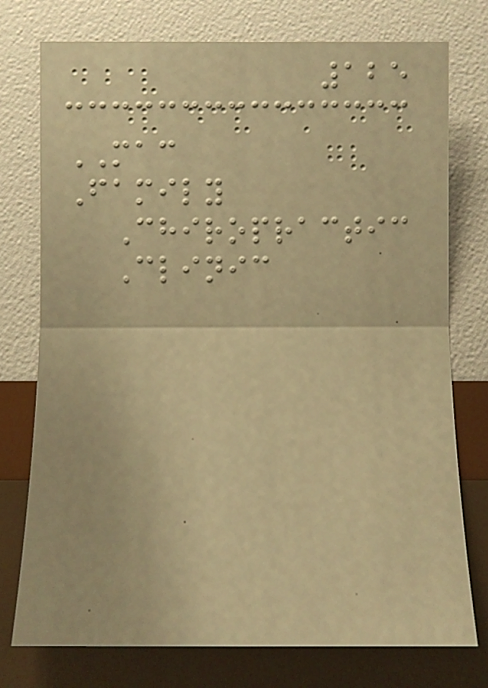125
MAC
Family
Chiropractic
Clinic
